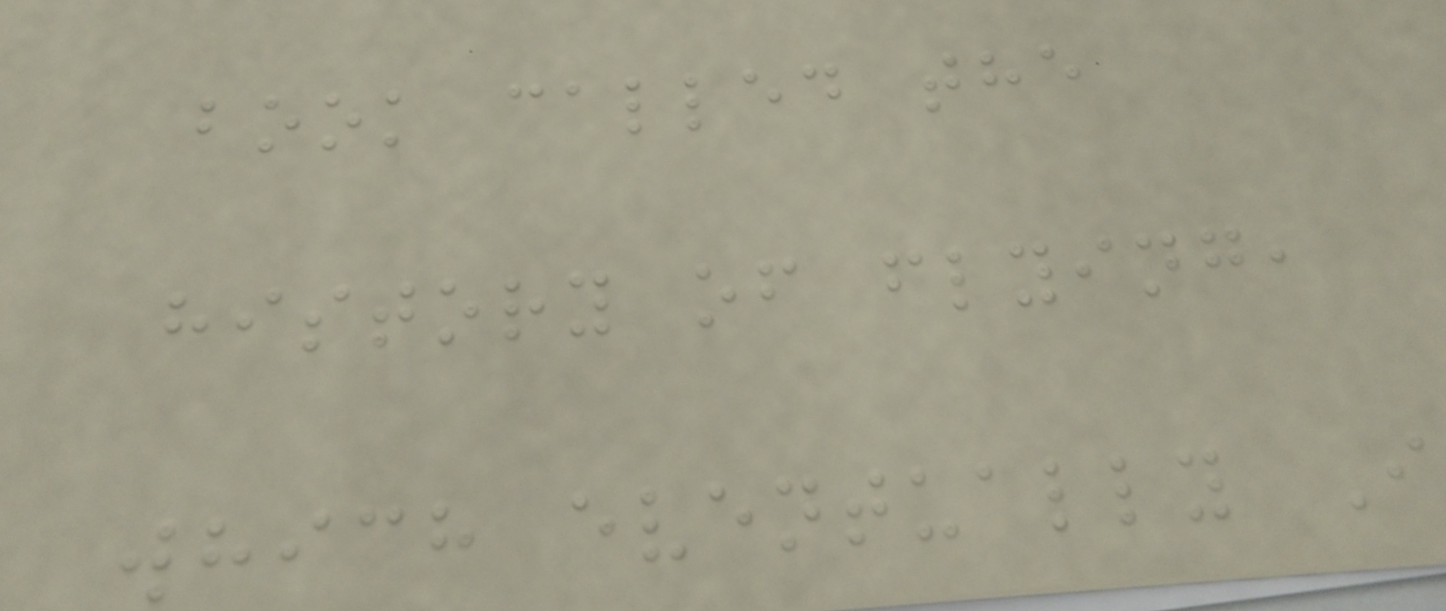book called the
history of flying,
which eventually I
